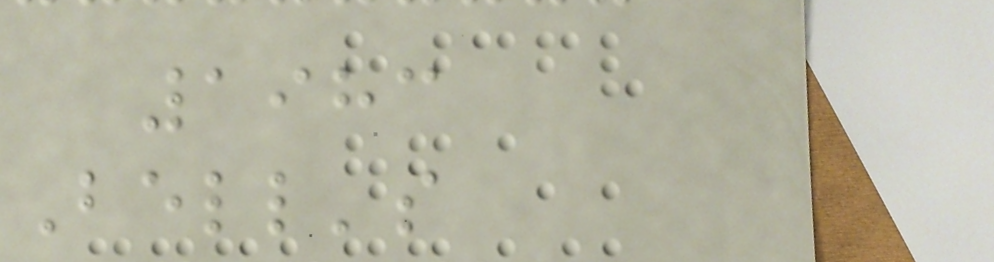1983
Bell's
